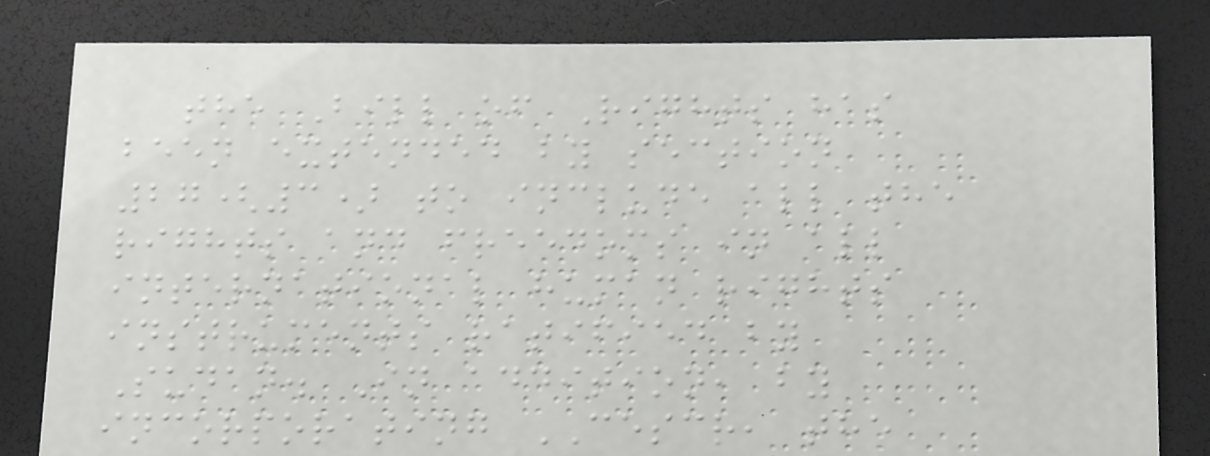the Bill of Rights has
been extended by section
27(3) to include all the
rights and freedoms in all
international human rights
instruments ratified by
Sudan. In addition, by
incorporating CESCR, the
